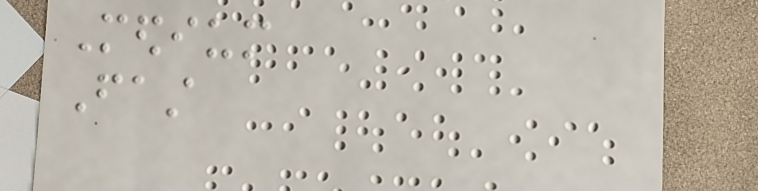Medium
Fast
